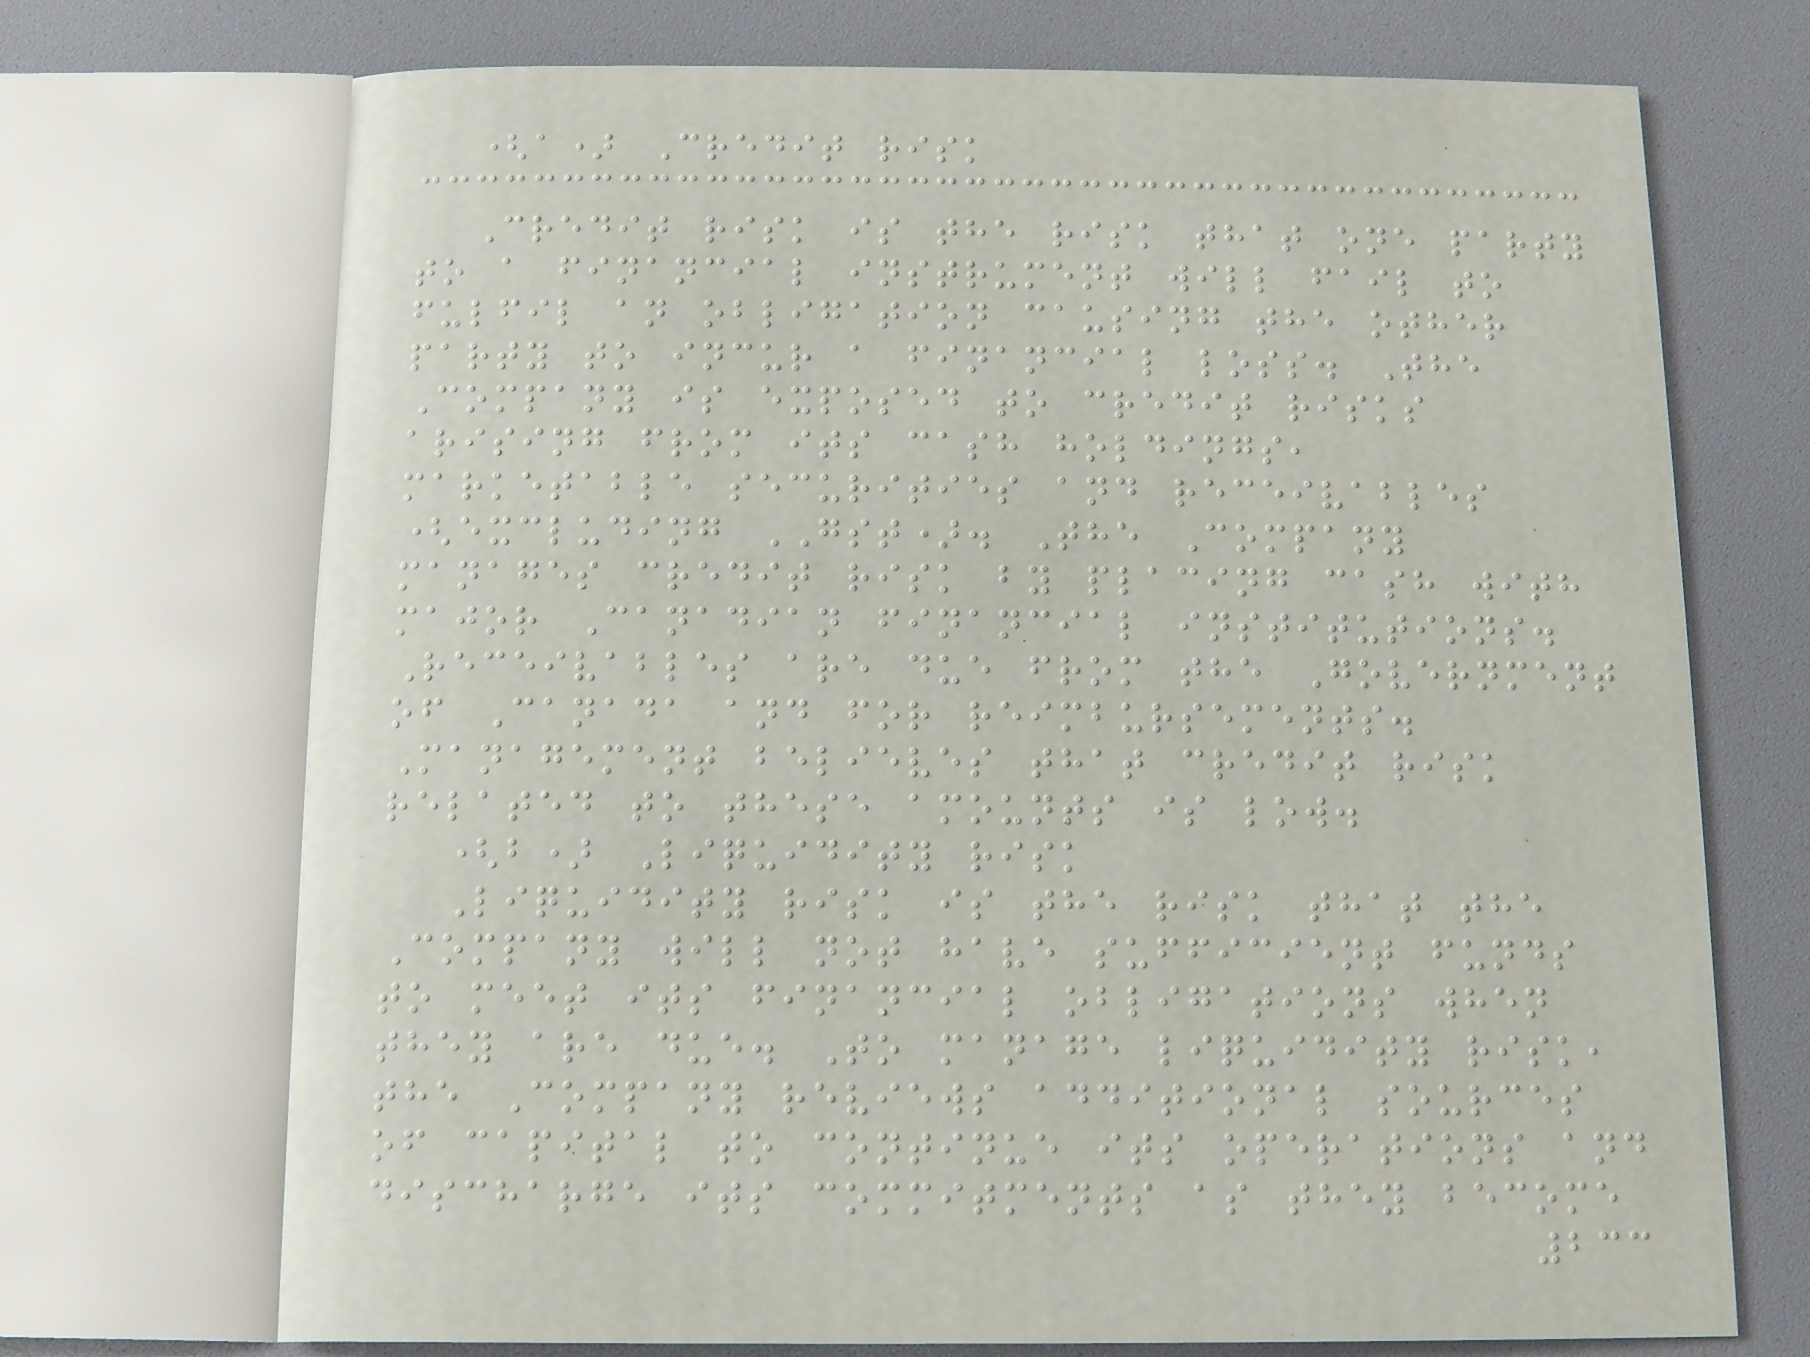(a) Credit risk
Credit risk is the risk that one party
to a financial instrument will fail to
fulfil an obligation causing the other
party to incur a financial loss. The
Company is exposed to credit risks
arising from its cash holdings,
marketable securities and receivables
(excluding GST). The Company
manages credit risk by placing cash with
major Canadian financial institutions.
Receivables are due from the Government
of Canada and for reimbursements.
Management believes that credit risk
related to these amounts is low.
(b) Liquidity risk
Liquidity risk is the risk that the
Company will not have sufficient funds
to meet its financial obligations when
they are due. To manage liquidity risk,
the Company reviews additional sources
of capital to continue its operations and
discharge its commitments as they become
233
